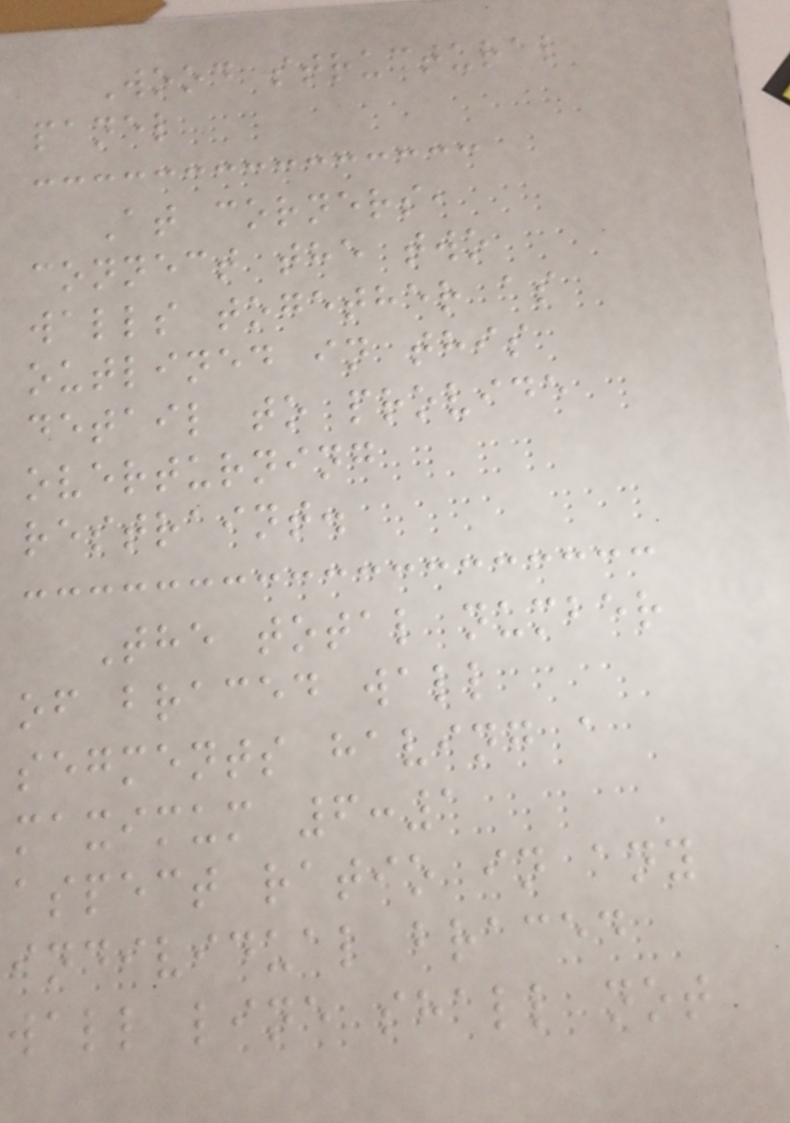Wood structural
panel
At corners,
connect the two
walls together as
outlined in this
detail to provide
overturning
restraint.
The total number
of braced wall
segments having a
maximum 6:1
aspect ratio in any
individual braced
wall line shall not
